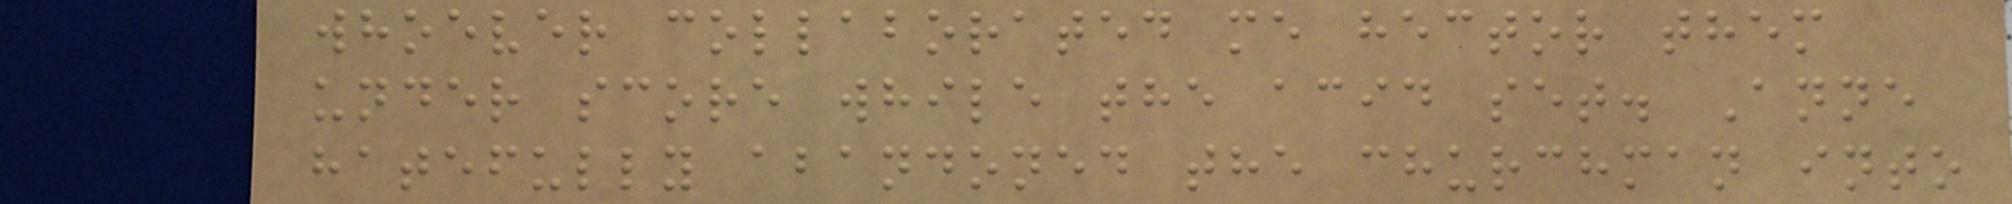whoever collaborated me hector them
under score while the acid set. Anne
hatefully abandoned the churchman into
